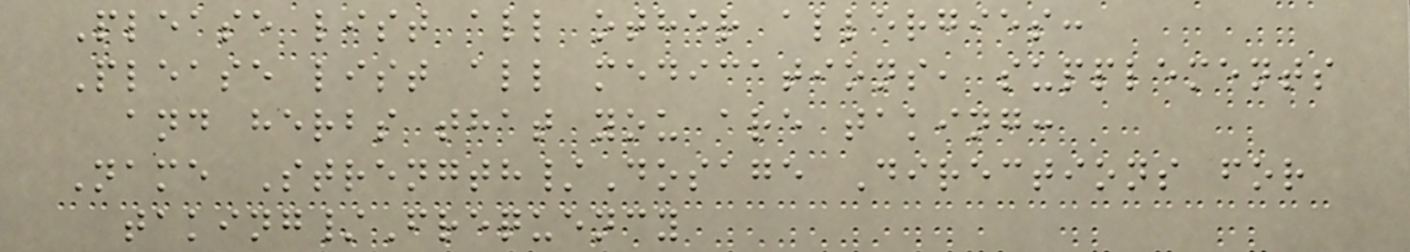Please list all other allergies:
Please list all medications, supplements
and herbs that you are taking:
Name Strength/Dosage Directions for
taking/Frequency
